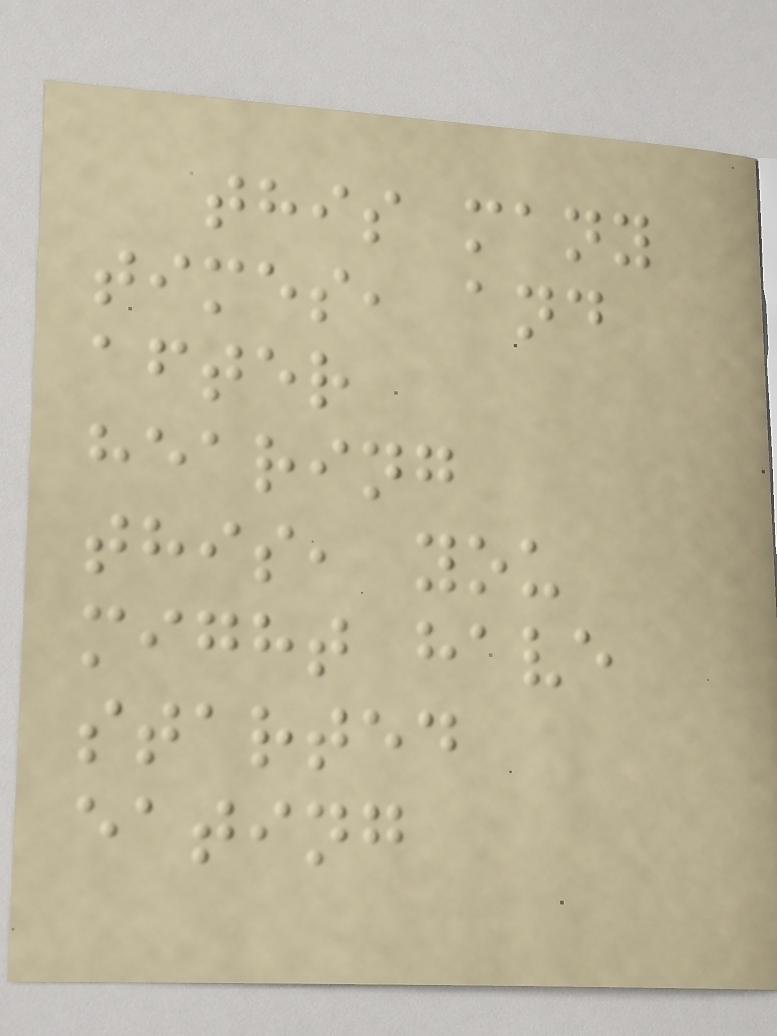this many
times, and
after
hearing
this, you
might have
started
eating
